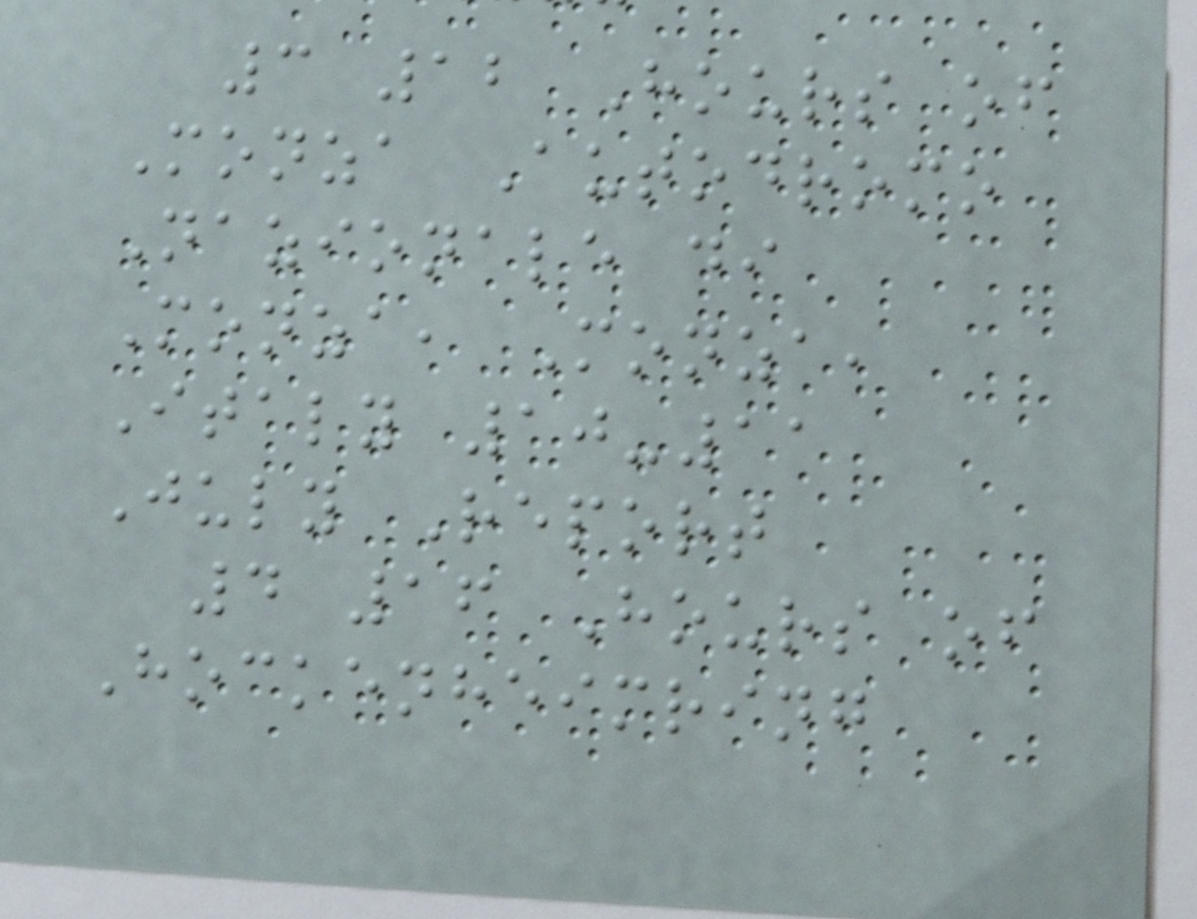3 12 Hours of
Monza Autodromo
Nazionale di
Monza, Monza,
Italy 10-11
July Report
4 16 Hours of
Hockenheimring
